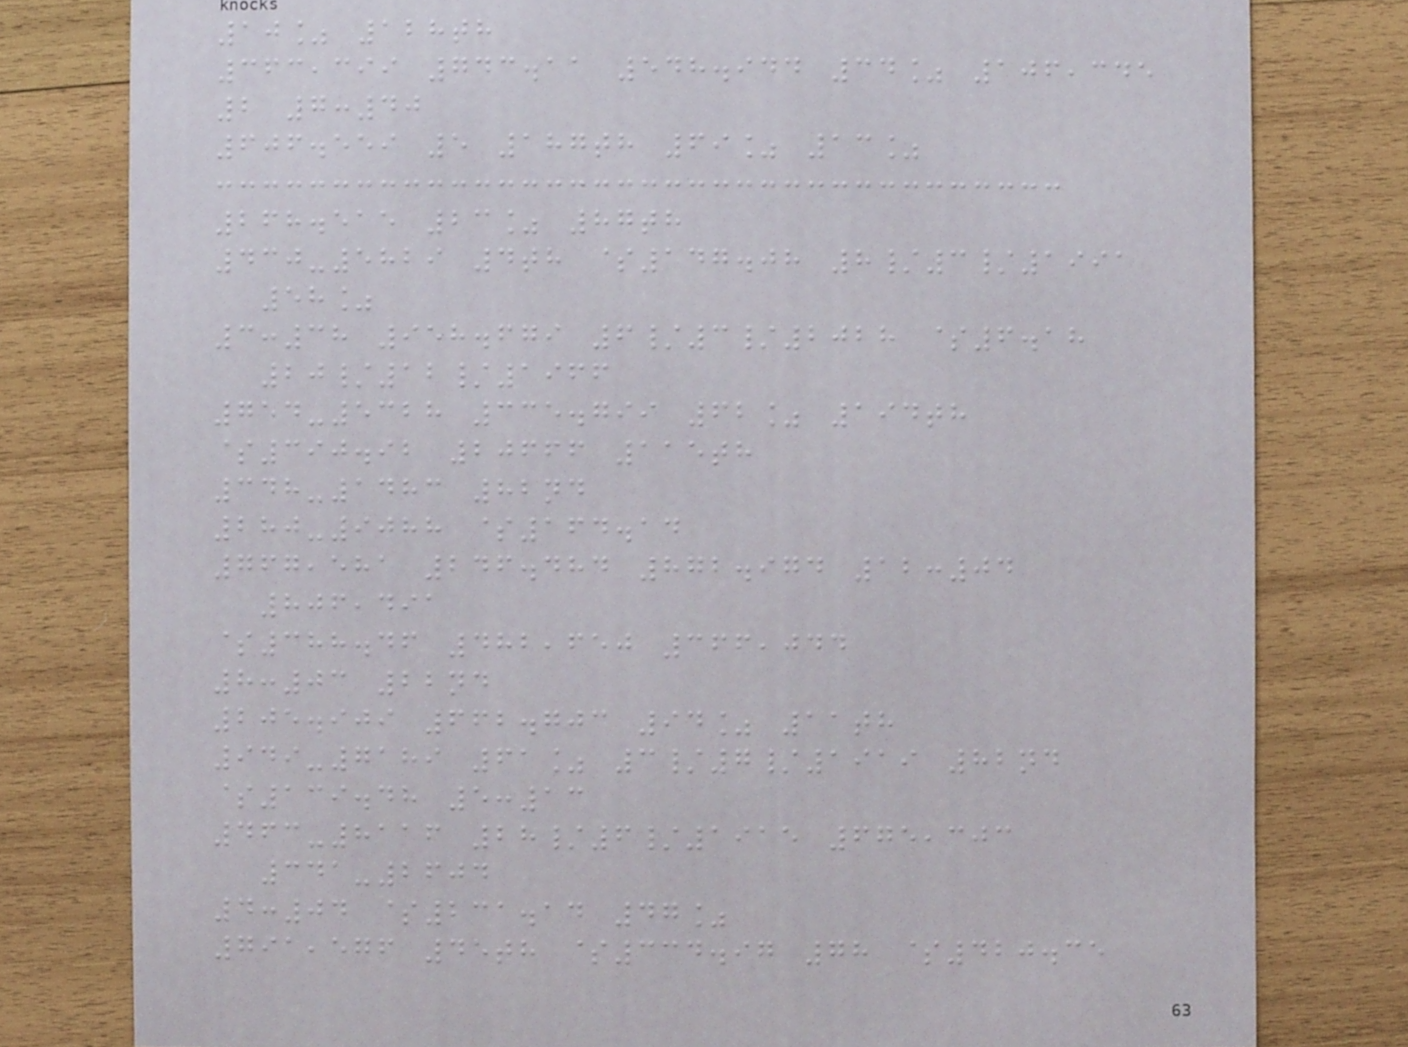10% 128th
363,399 743.11 548.944 34% 106,345
2 7:40
606.559 5 187th 69% 13%
268.515 23% 87th
430-5829 4th $147.08 8/3/1991
58%
3:38 958.679 6/3/2028 $6.18
20/12/1966
754-5328 335.799 62% 194th
$390.92 20666 115th
348-1483 82nd
280-9088 $164.14
767,581 246.484 872.974 12:04
806,491
$388.46 482,650 366,044
8:03 22nd
205.909 662.703 94% 11th
949-7189 61% 3/7/1919 82nd
$139.48 5:13
463-8116 28/6/1915 675,303
341-2604
4:04 $231.14 47%
791,576 45th $334.97 78 $420.35
